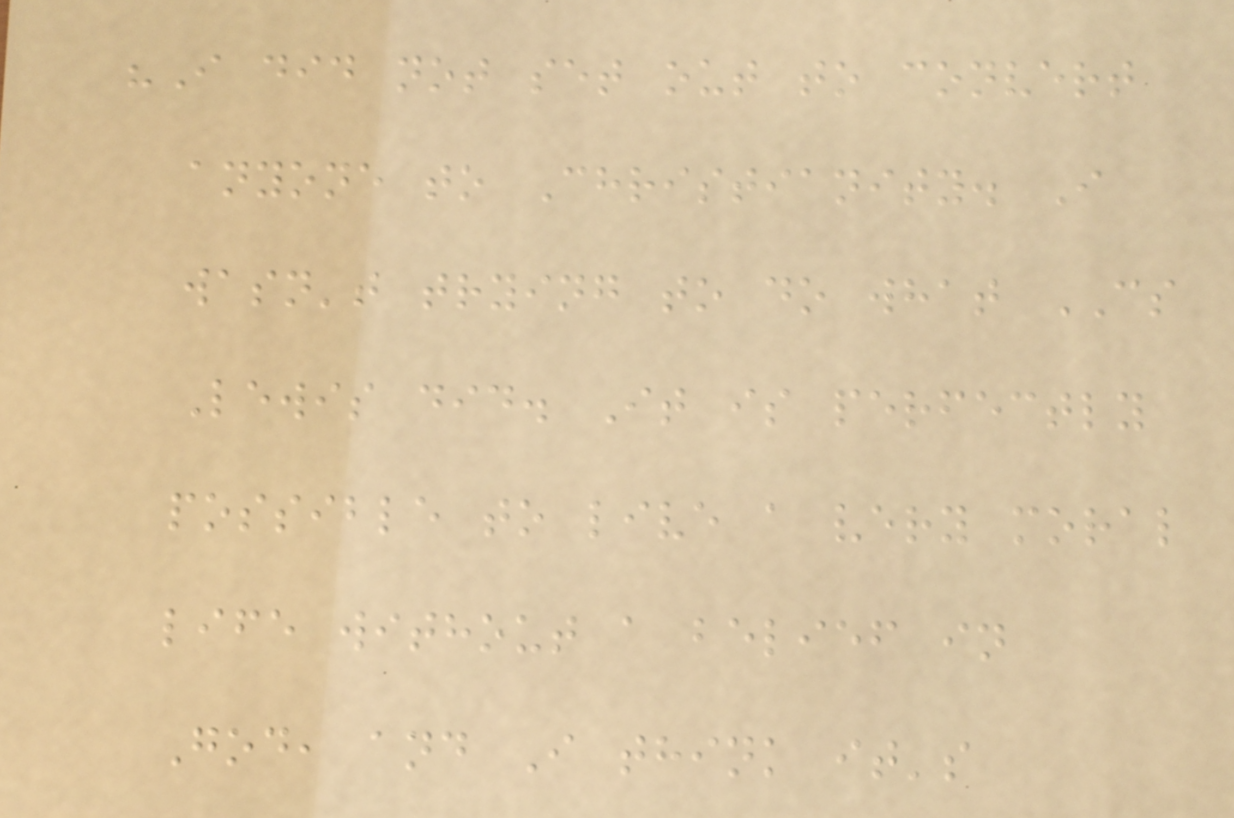"I did not set out to convert
anyone to Christianity. I
wasn't trying to do what CS
Lewis did. It is perfectly
possible to live a very moral
life without a belief in
God, and I think it's
